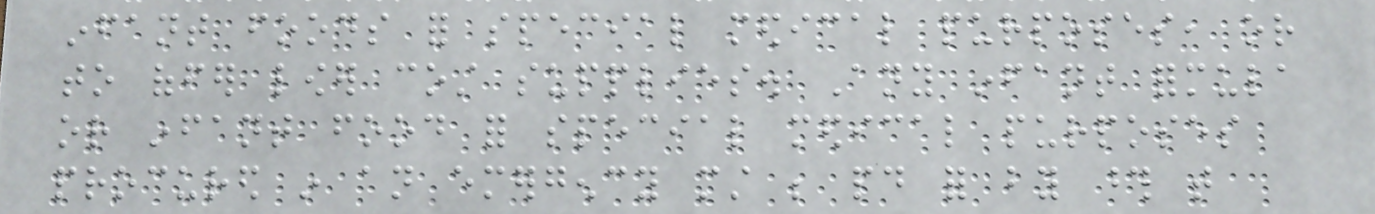infant foods for special medical purposes, or
to offer lower cost supplies. Any infant formula
or infant food for special medical purposes
procured in an emergency must be paid for by those that
